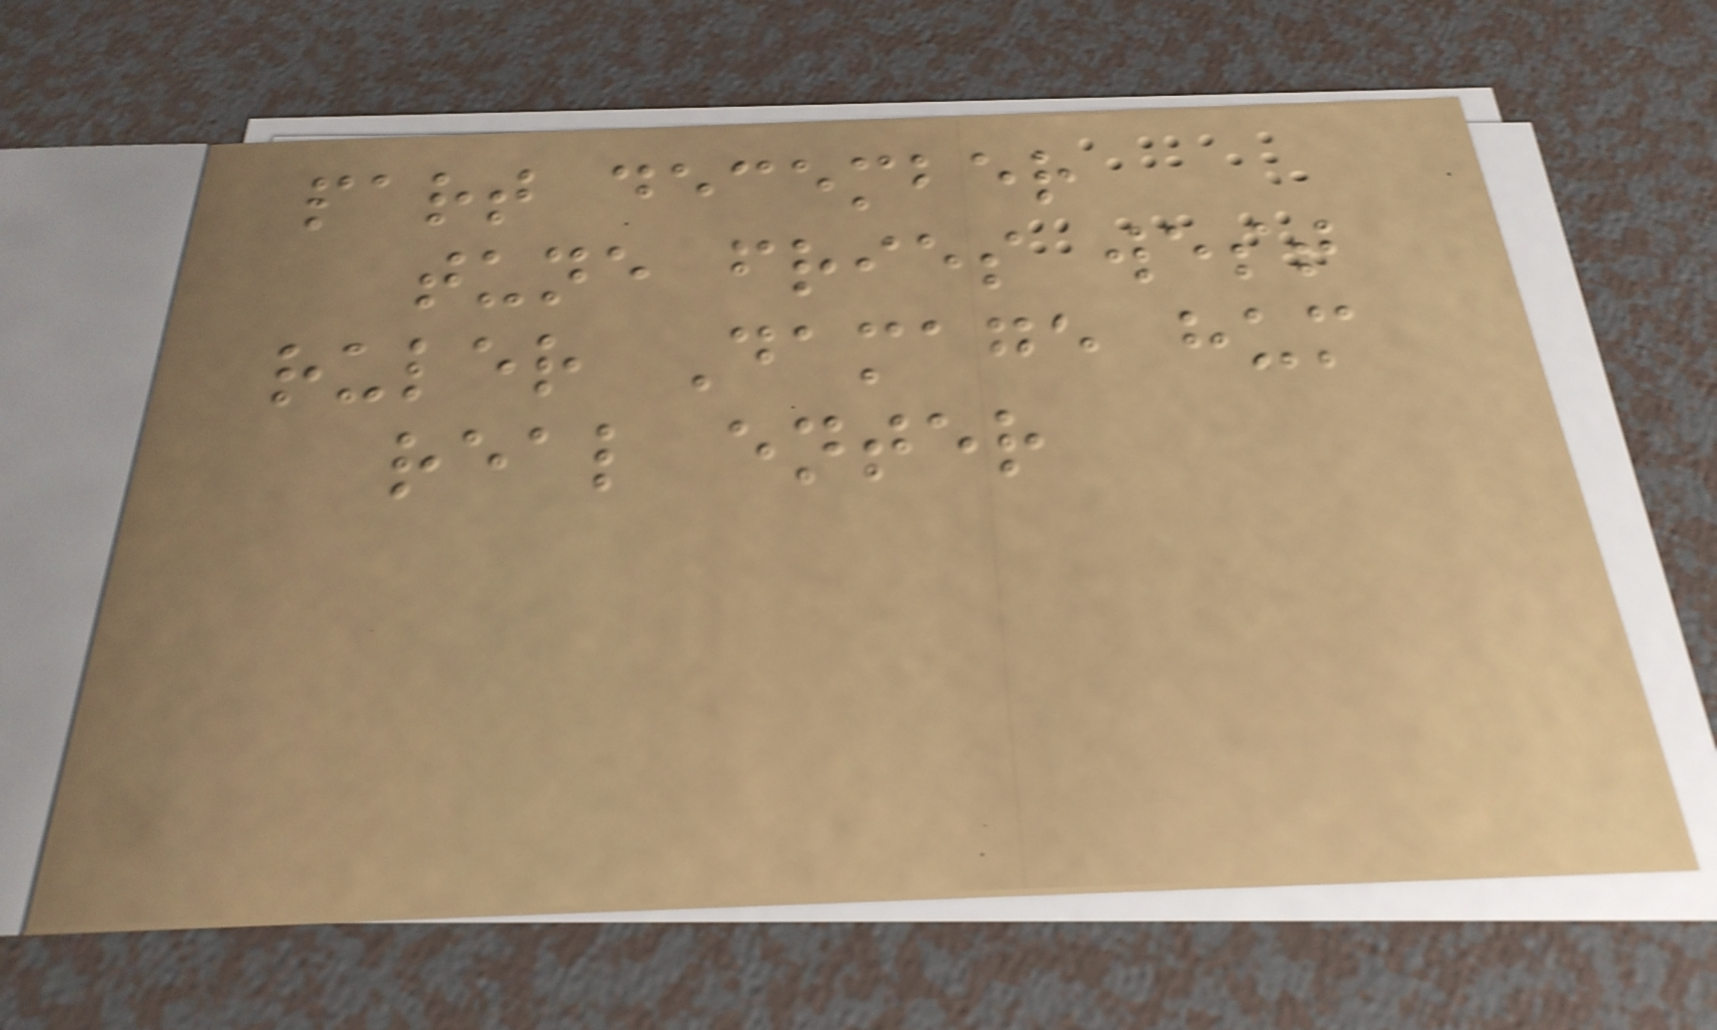part december
tune fries west
ruler Damage hum
real enter
